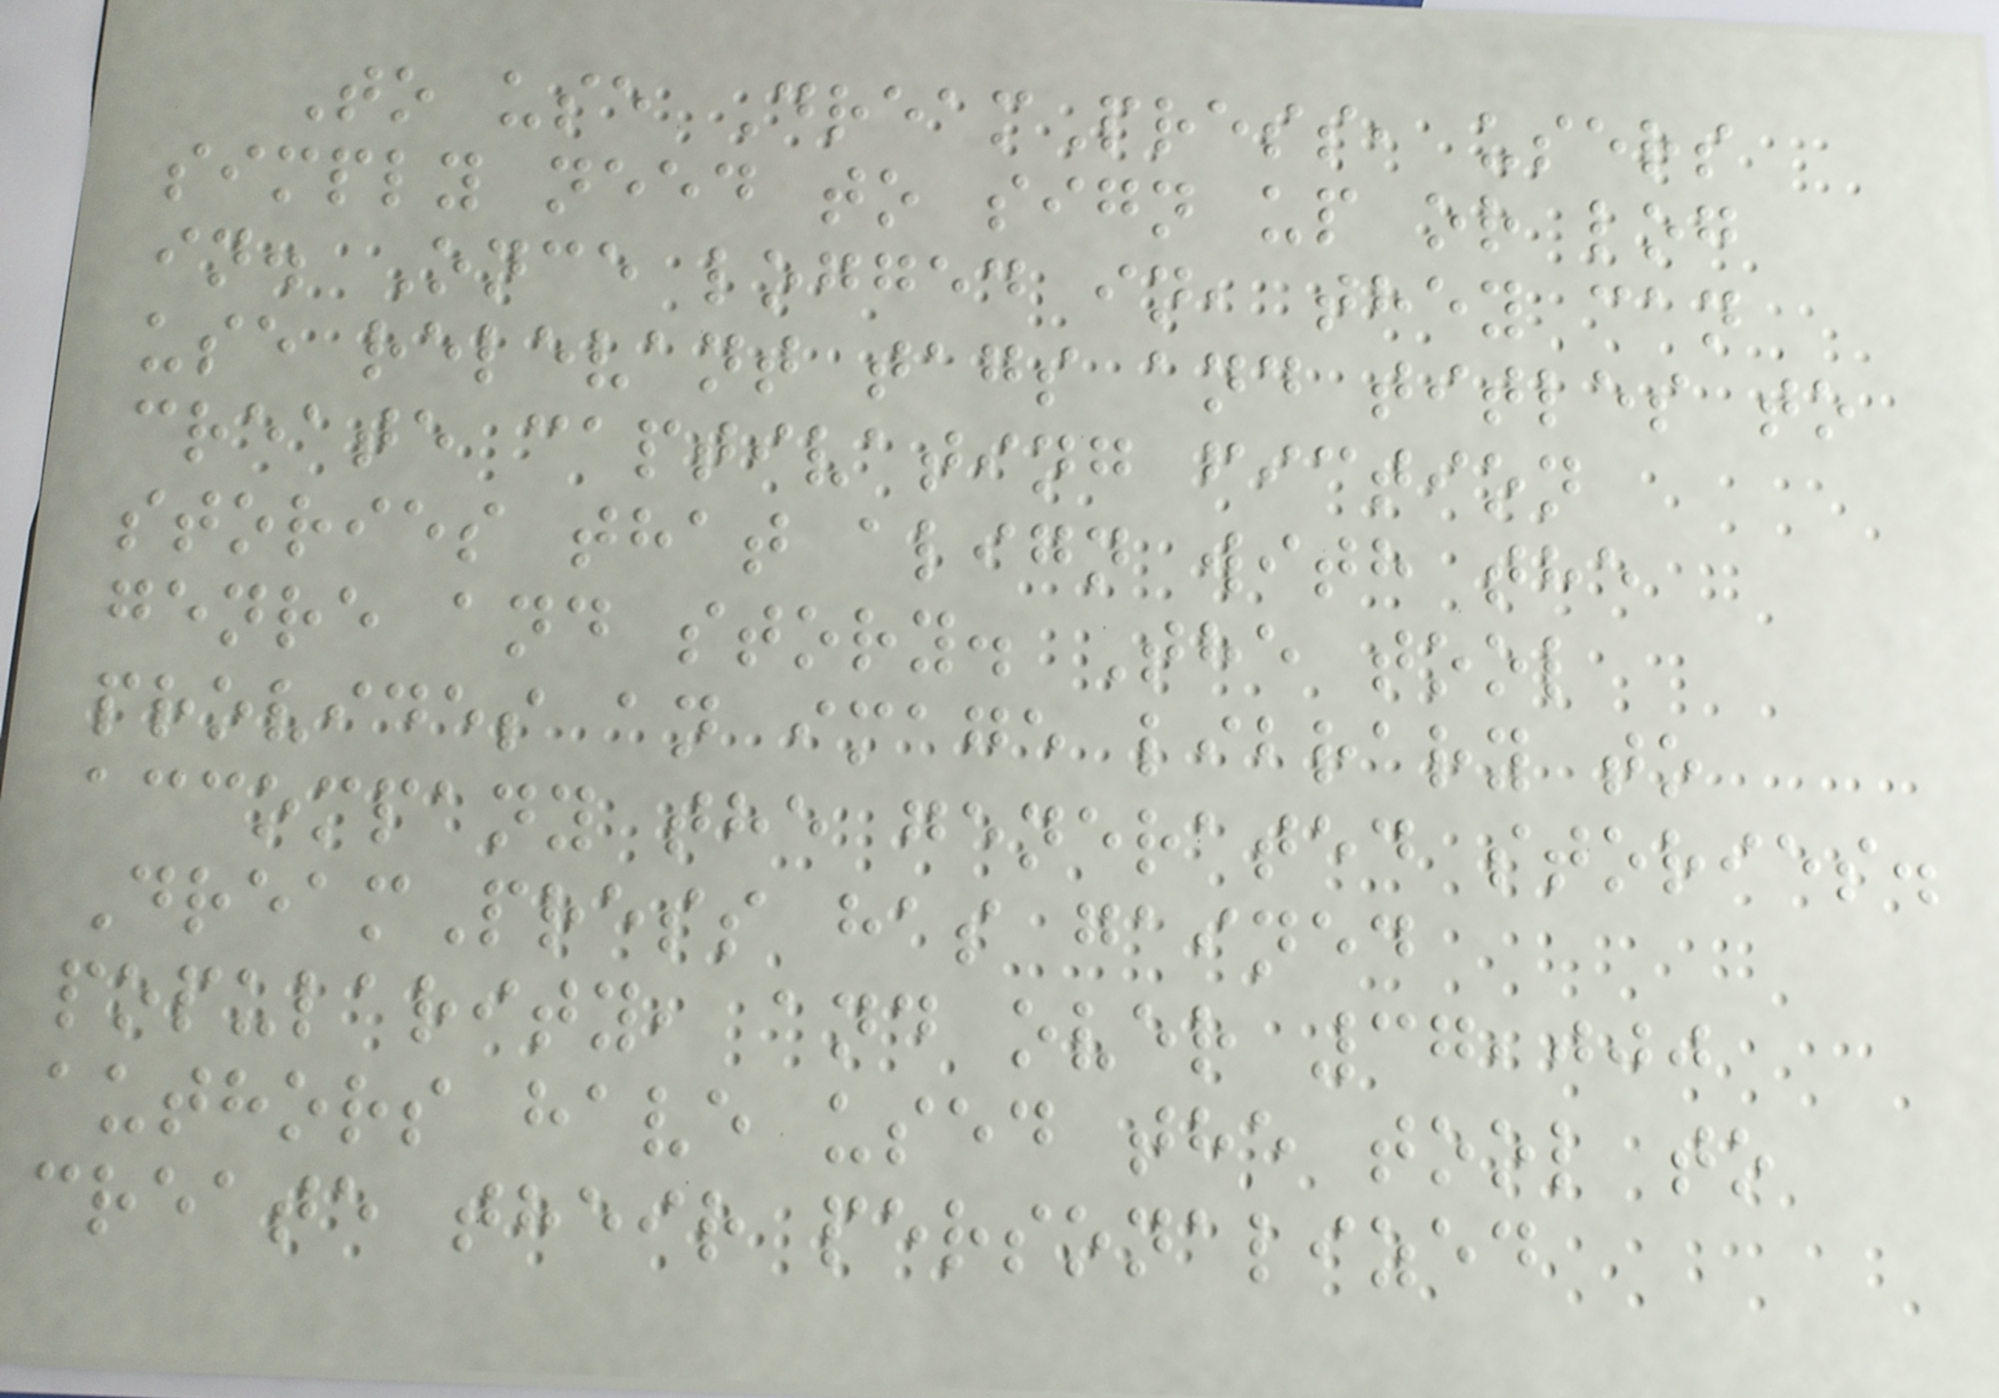To use DreamPress, users
simply need to sign up or log
in. Once logged in, they can
use relevant tags and titles to
create captivating fiction
stories that align with the
genre and story. The tool
provides an image library to
accompany the generated stories.
DreamPress has gained
popularity, and over 37,000
authors have used the tool to
create their personalized
